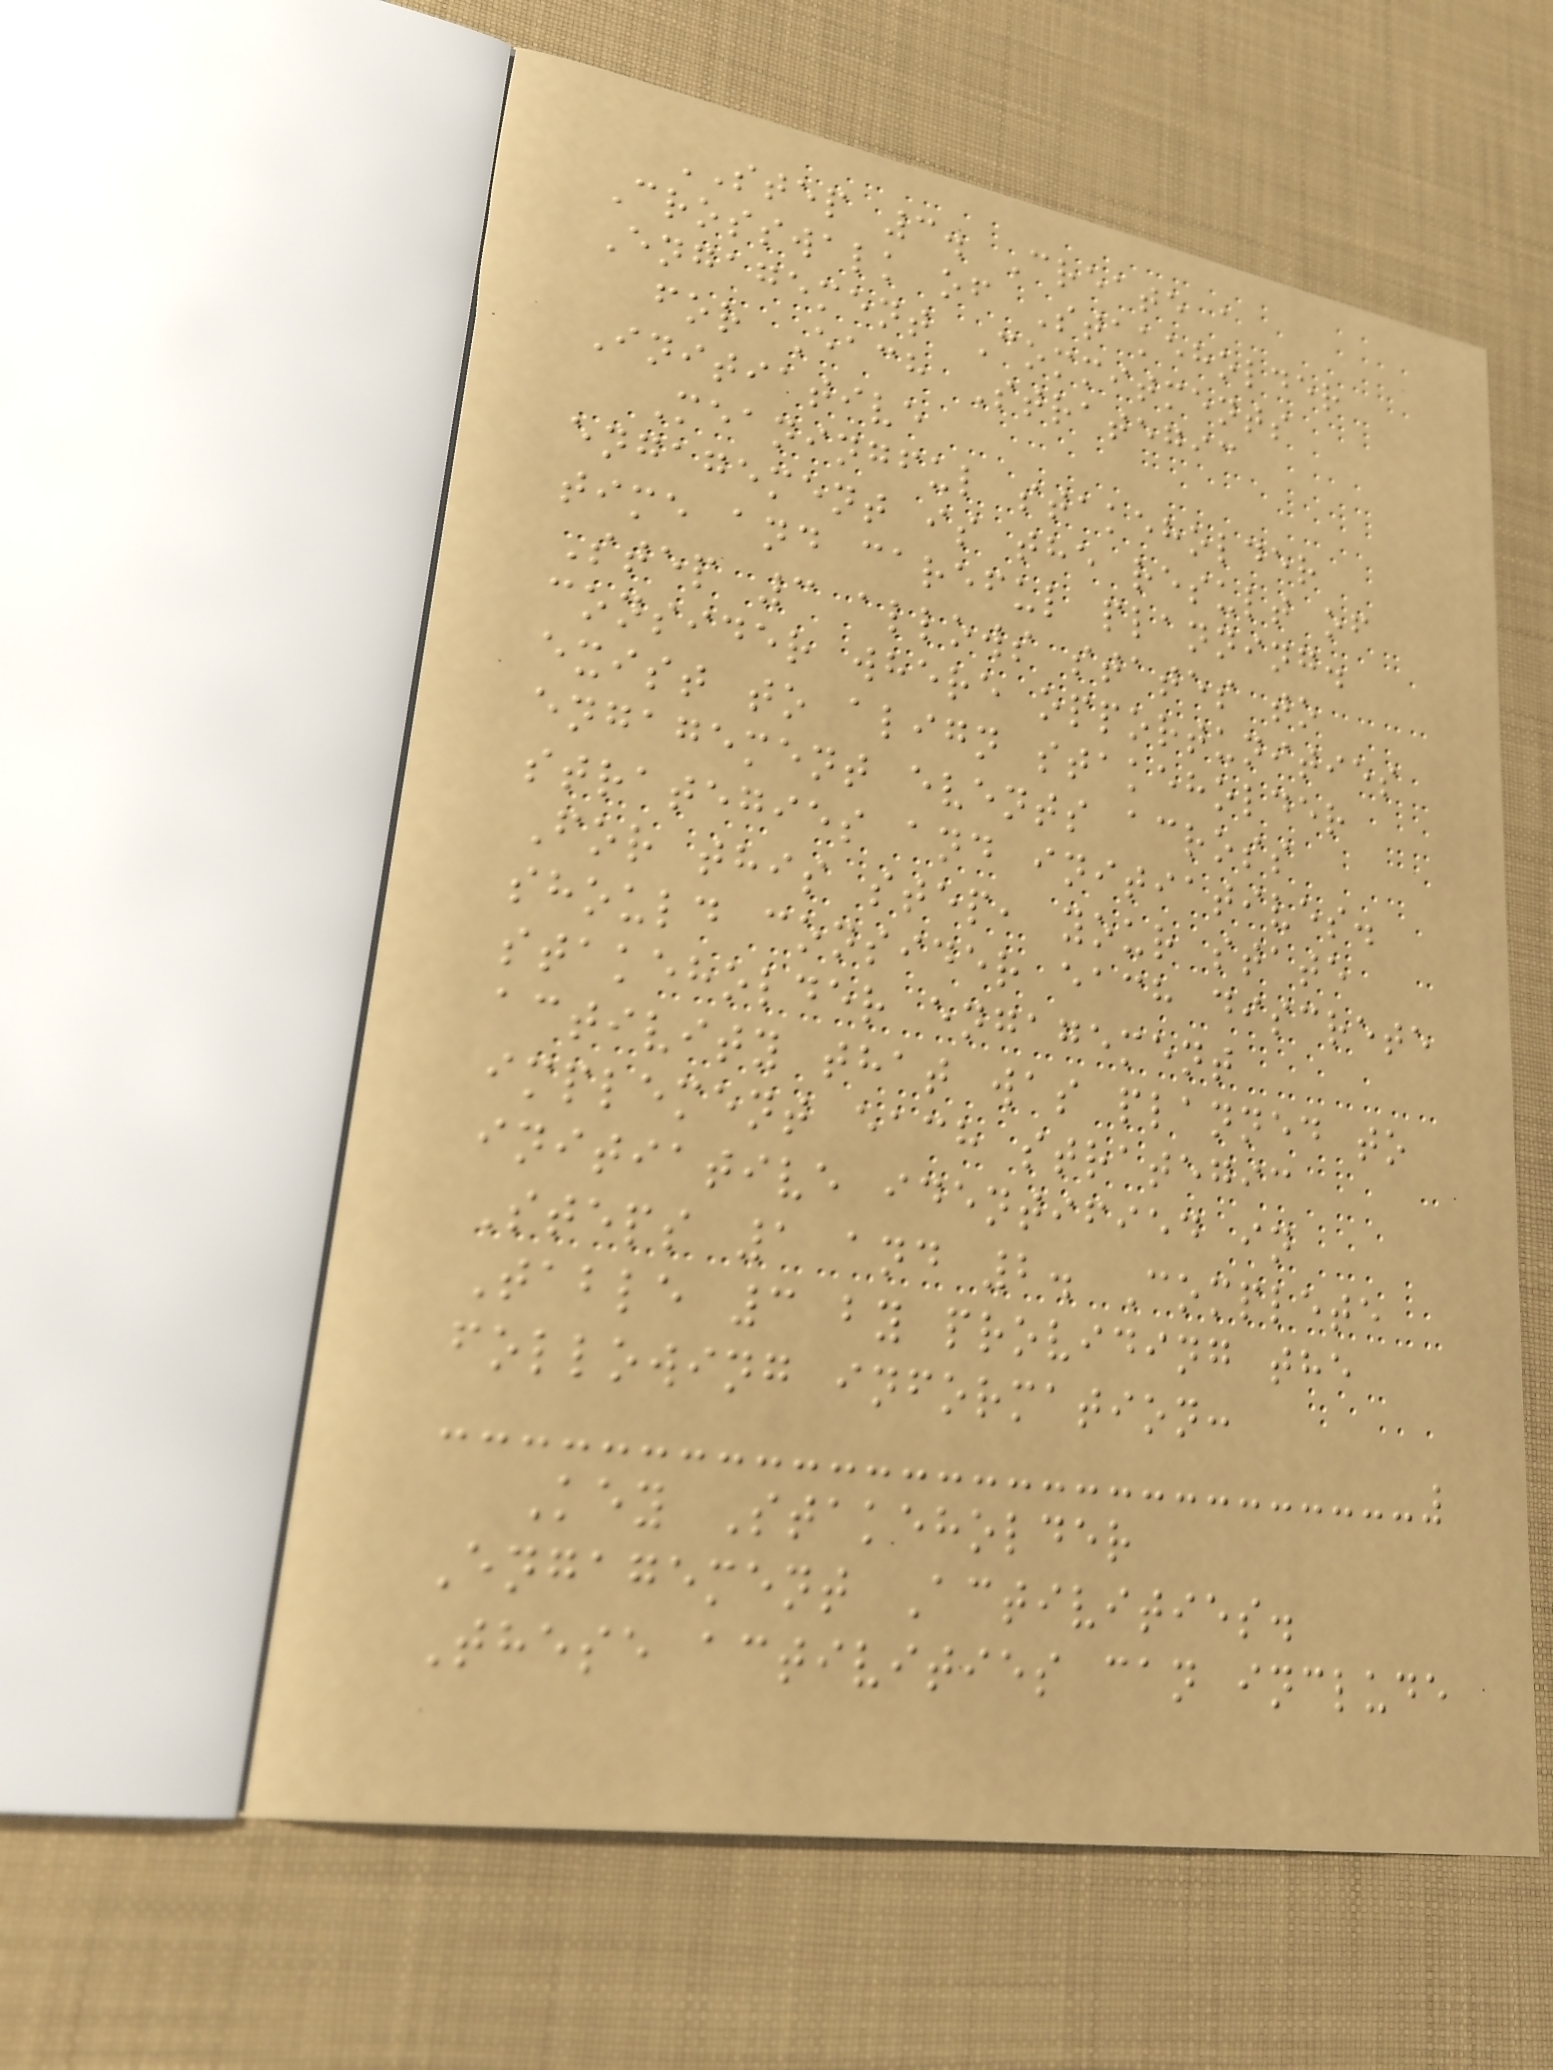STEP 3. Create a
Crosswalk of Stakeholder
Engagement Commitments
for Each Strategic
Initiative
Meaningful stakeholder
engagement is the result of
time and careful planning.
Step 3 allows states to
consider where opportunities
exist to align stakeholder
engagement events across
strategies and initiatives.
For this step, your state
should consider each discrete
stakeholder engagement
activity that was planned to
implement each strategic
initiative identified in
Steps 1 and 2. Complete
Table 3 by providing the
following information:
Key Stakeholder
Engagement Activities.
These activities can include
